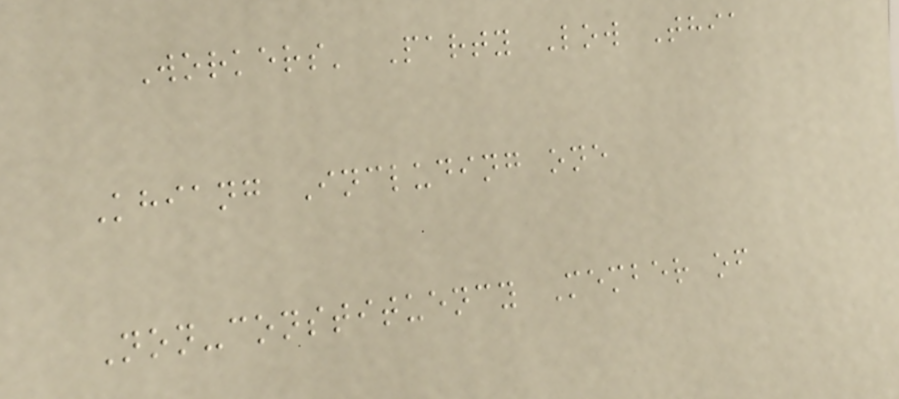Workers' Party Low Thia
Khiang Including one
Non-constituency Member of
